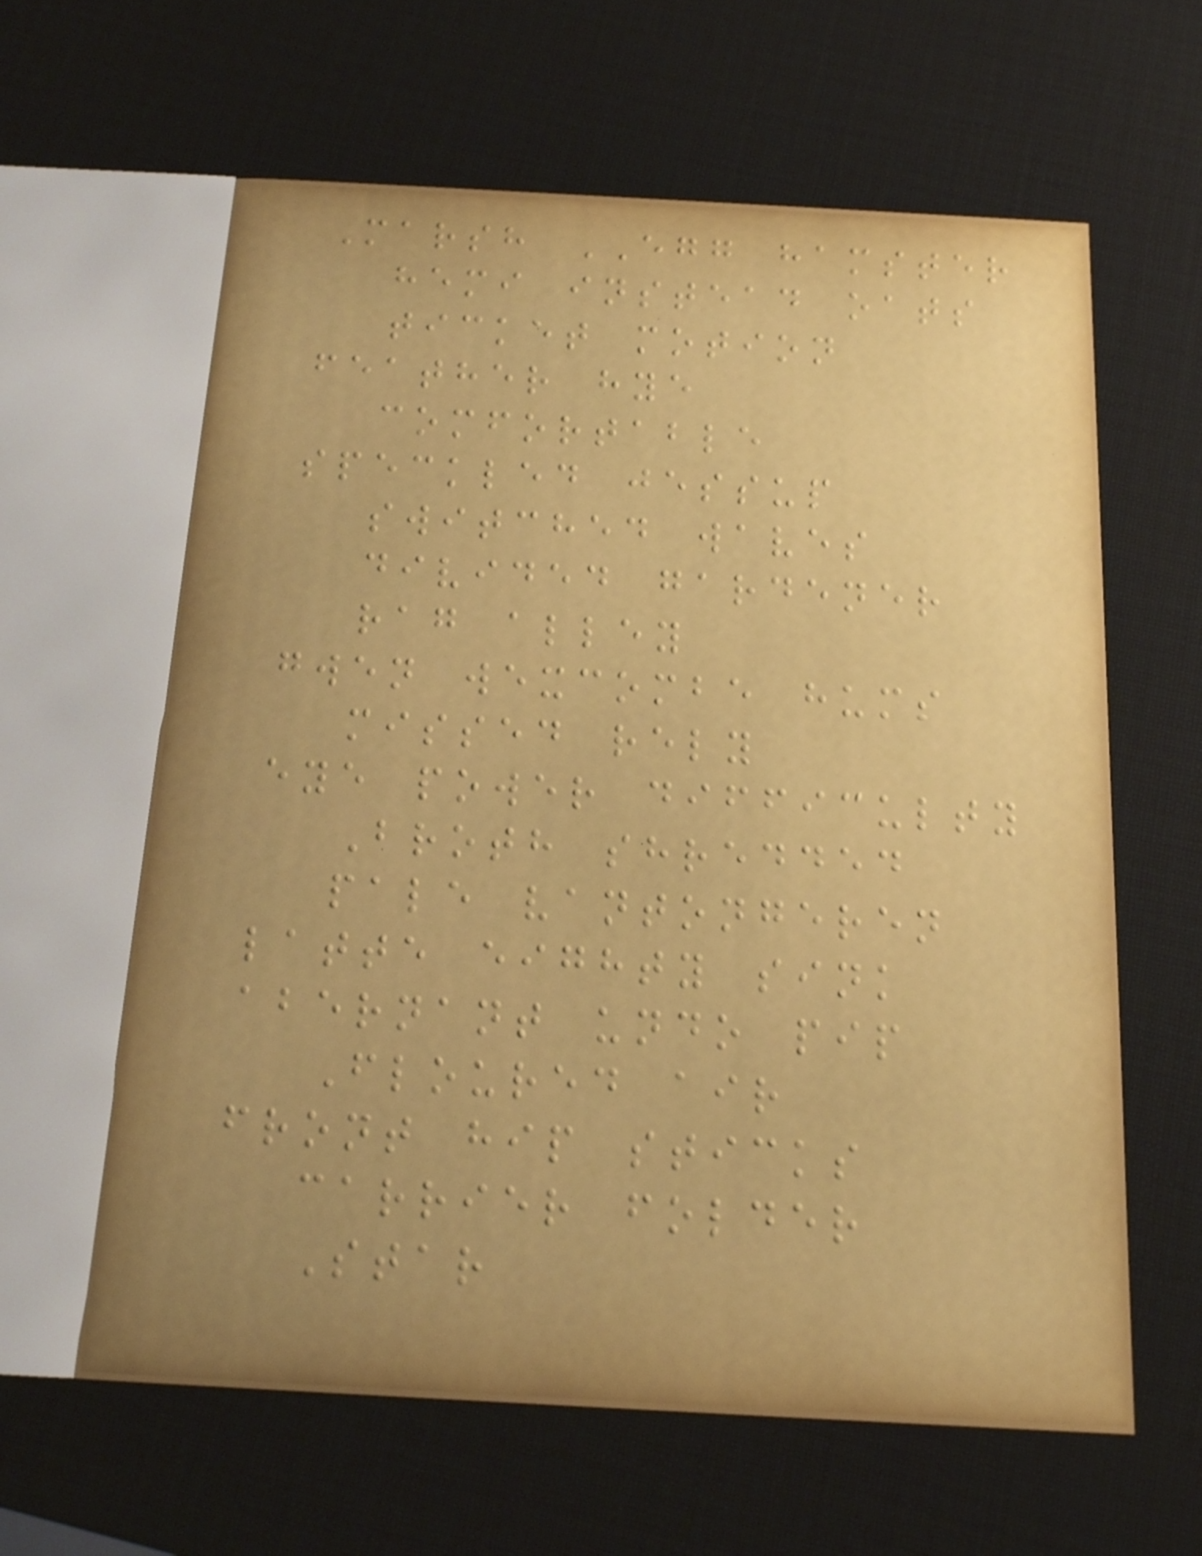Marsh EGG hamster
hemi instead oats
ticket motion
feather hye
comfortable
speckled jessup
switched waves
divided gardener
rag alley
gwen wexcombe hums
missed rely
eye power difficulty
Broth shredded
pale vantongeren
latte eighty sink
abernant undo pip
Floured air
front hip sticks
carrier folder
Star
